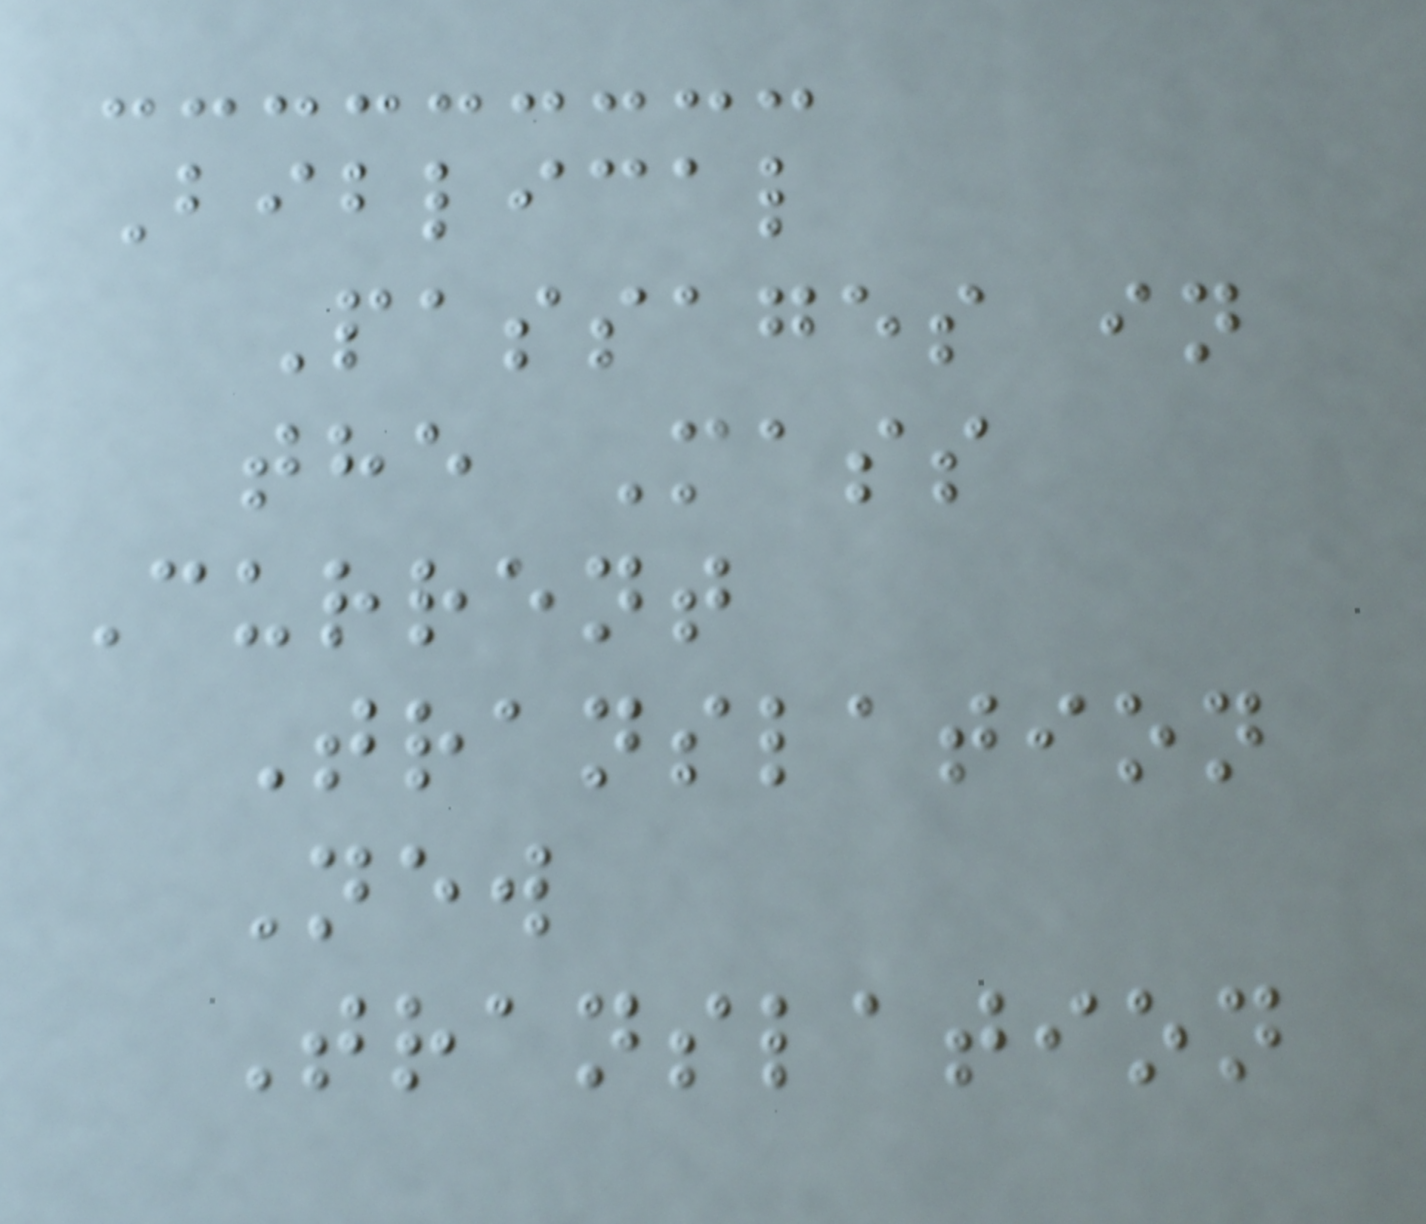Biblical
Passages in
the Mass
Current
Translation
New
Translation
